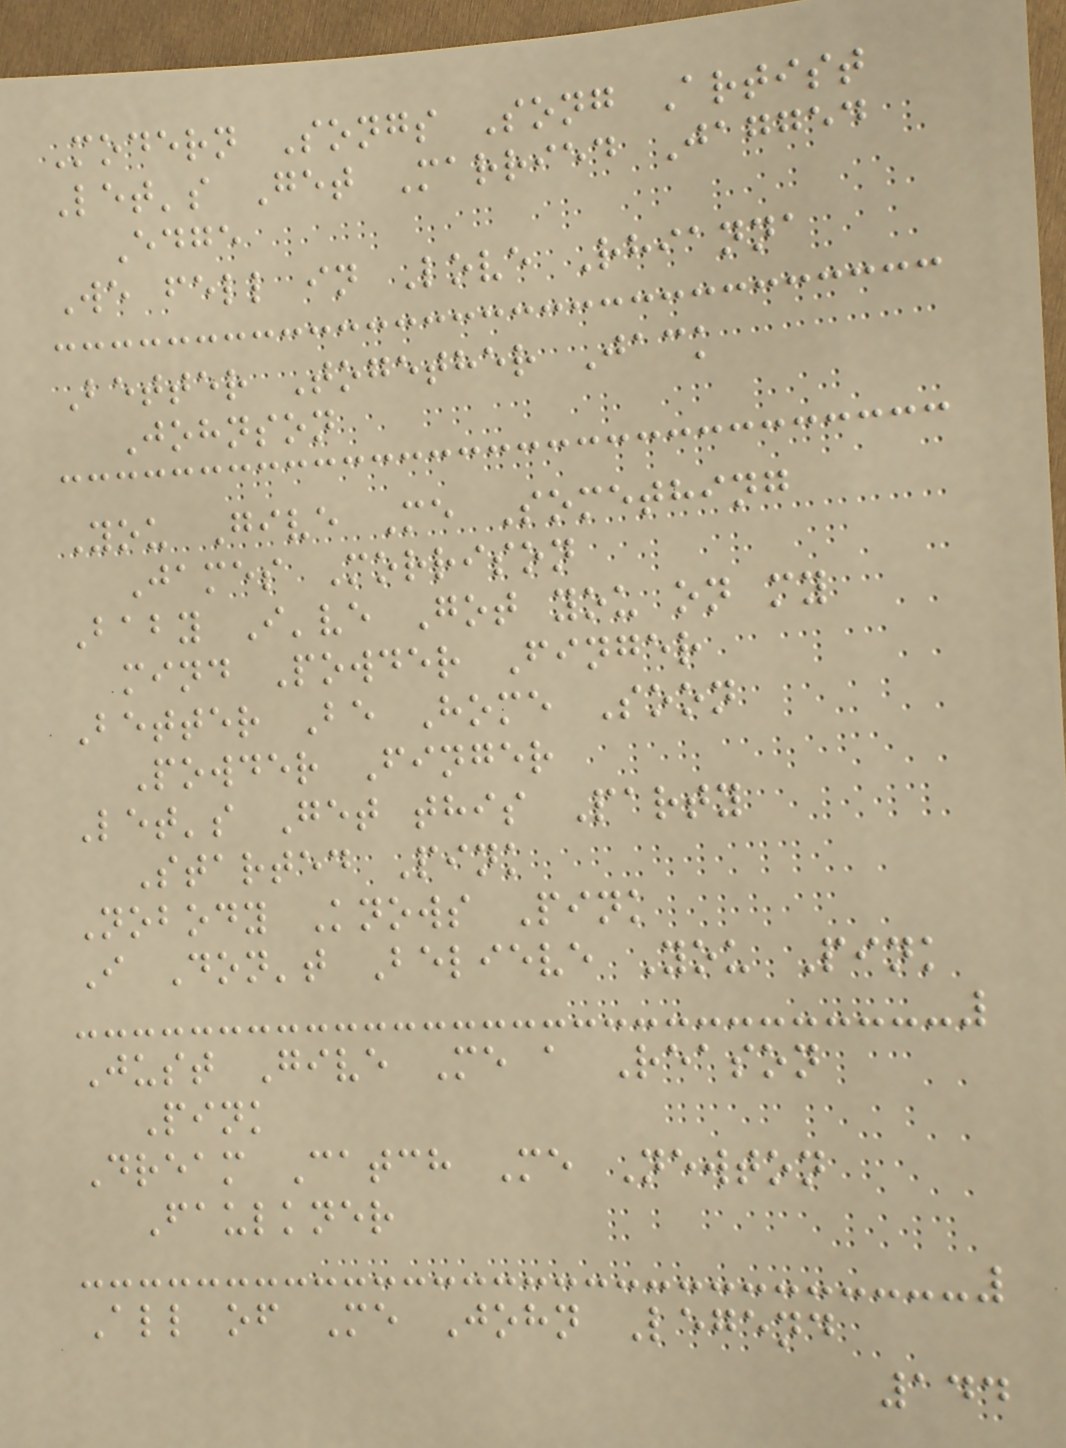Modern Songs Song Artist
Let's Get Married Jagged
Edge
We fell in Love Rhianna
Better Together Jack
Johnson
You Give Me Something
James Morrison
Baby I've Got you on my
mind Powder Finger
Better Be Home Soon
Powder Finger
Let's Get this Party
Started Pink
Nobody Knows Pink
I Don't Believe You Pink
Just Give Me a Reason
Pink
Dream Catch Me Newton
Faulkner
All of Me John Legend
144
